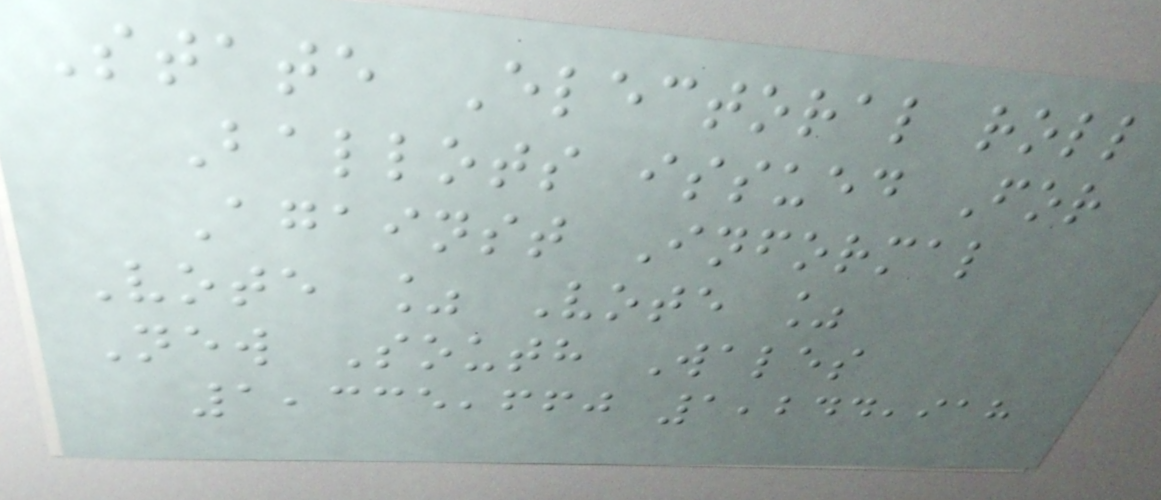State Electoral roll
Ballots issued For
Against Informal
Vote % Vote %
New South Wales
1,335,660 1,244,918
